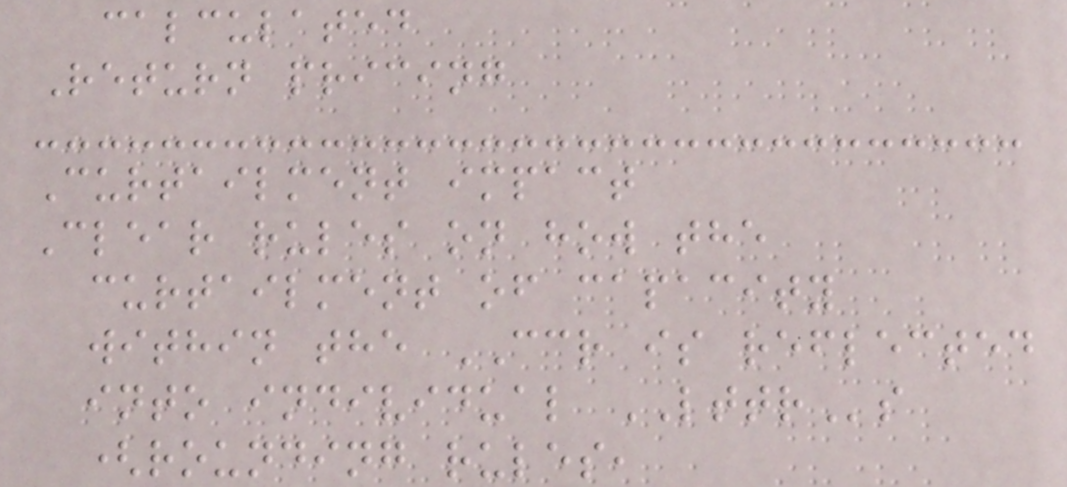calculated
Return pricing
Curtailment impact
Clear rules on how the
curtailment of capacity
within the CCR is reflected
into individual LTTRs
(rounding rules,
